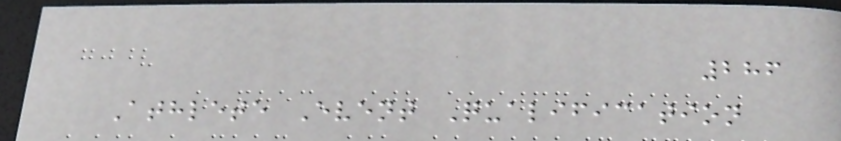286
Athlete Event Qualification
